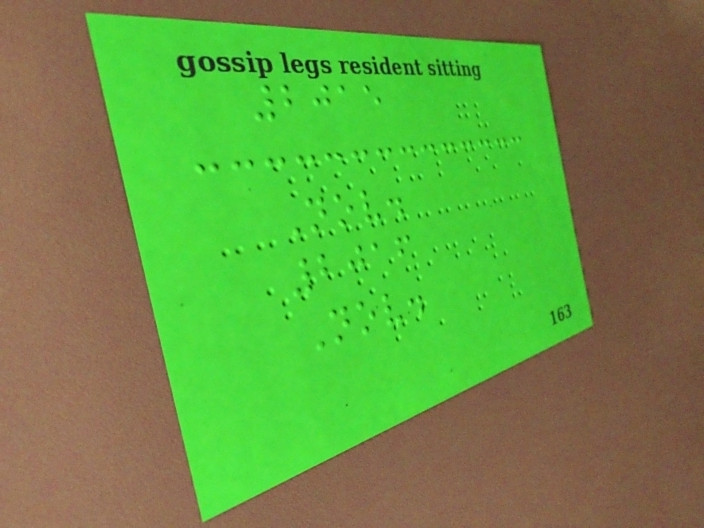2015
Nov.
2016
Nov.
